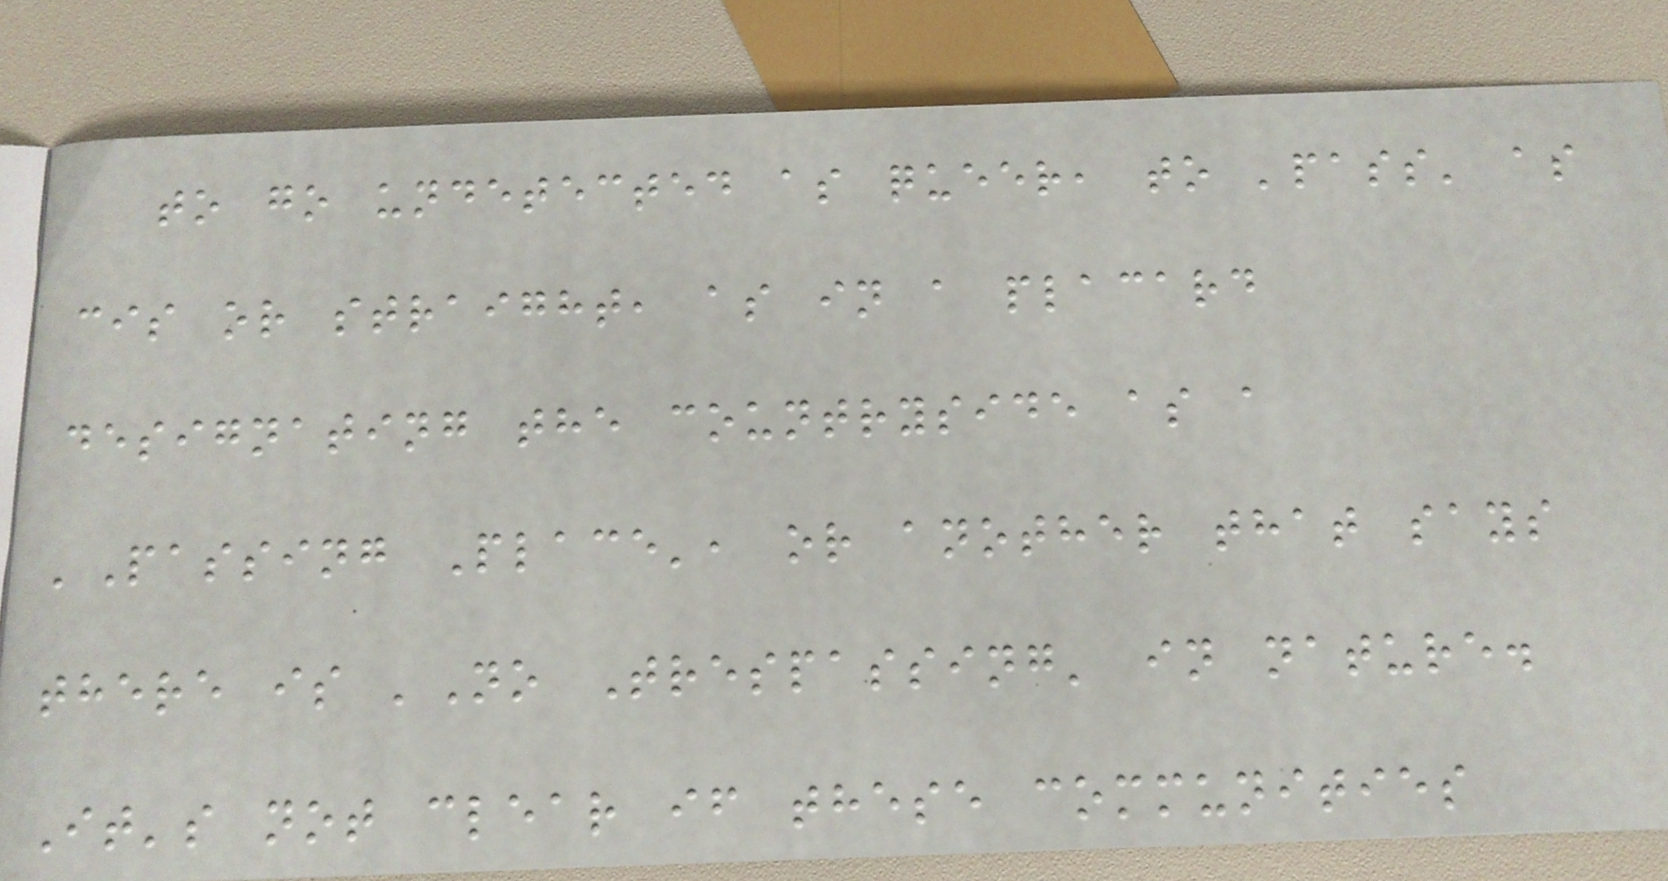to go undetected as queer, to 'pass' as
cis or straight, as in a placard
designating the countryside as a
'Passing Place', or another that says
there is 'No Trespassing' in nature.
It's not clear if these communities
